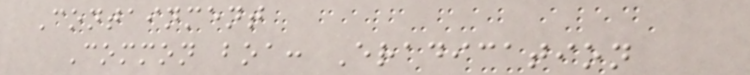Containment
Common boa: Eradication
